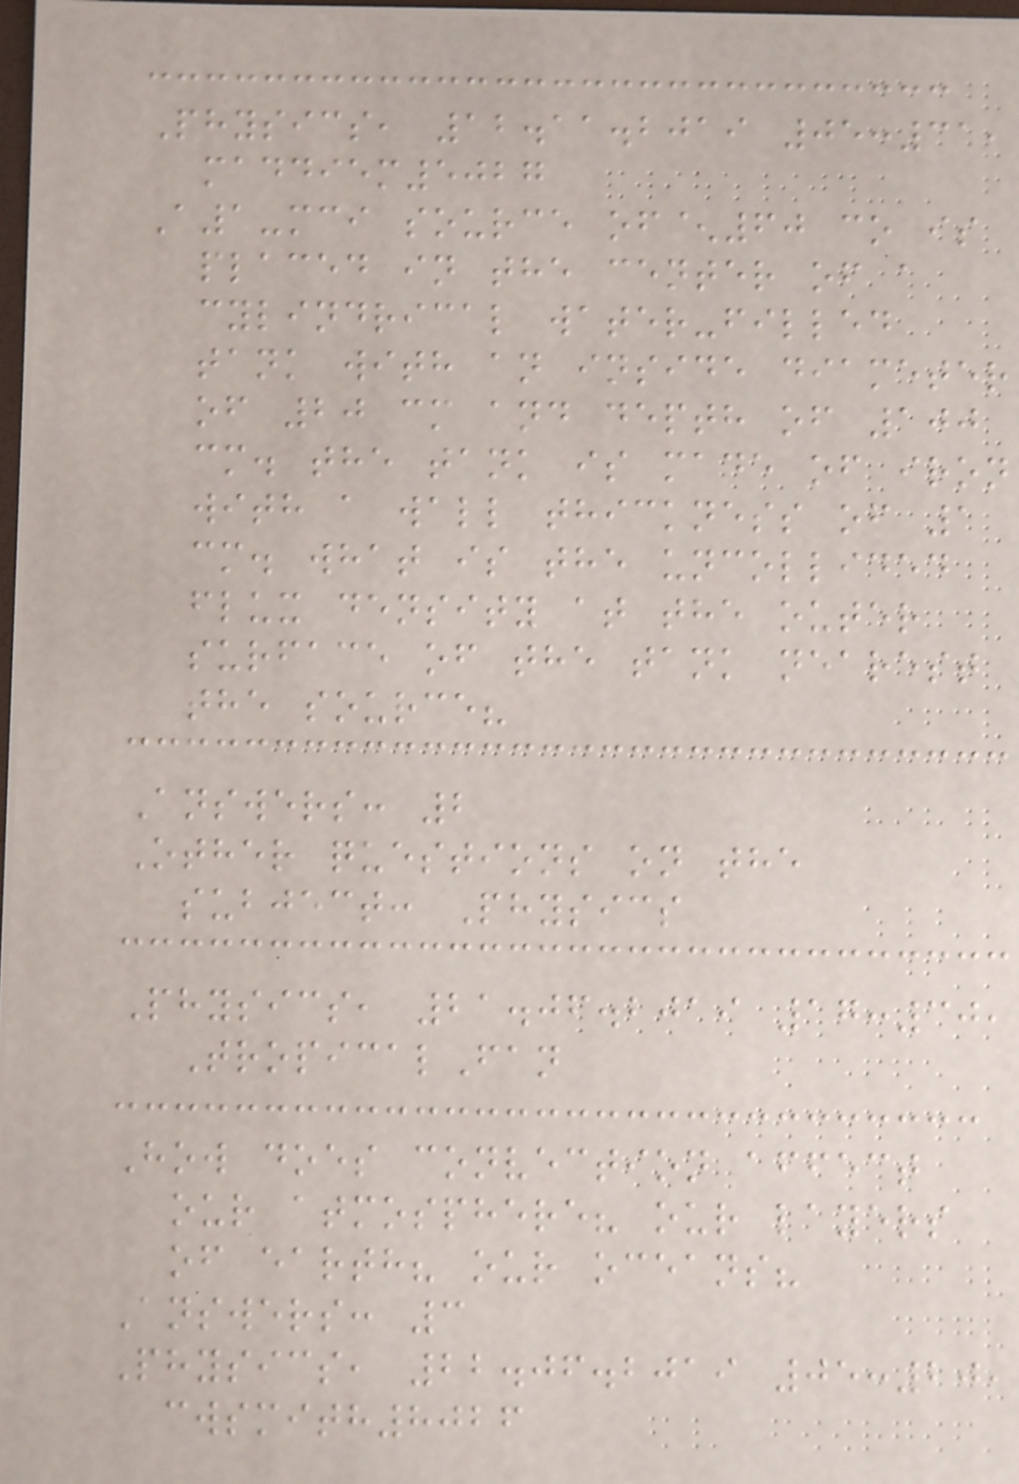Physics, 12.11.2019 05:31,
maddiem5027
A1-mci source of^60 co is
placed in the center of a
cylindrical water-filled
tank with an inside diameter
of 20 cm and depth of 100
cm. the tank is made of iron
with a wall thickness of 1
cm. what is the uncollided
flux density at the outer
surface of the tank nearest
the source?
Answers: 2
Other questions on the
subject: Physics
Physics, 21.06.2019 17:30,
TropicalFan
How does convection affect
our atmosphere? our layers
of earth? our oceans?
Answers: 3
Physics, 22.06.2019 05:20,
cwsmith8026
